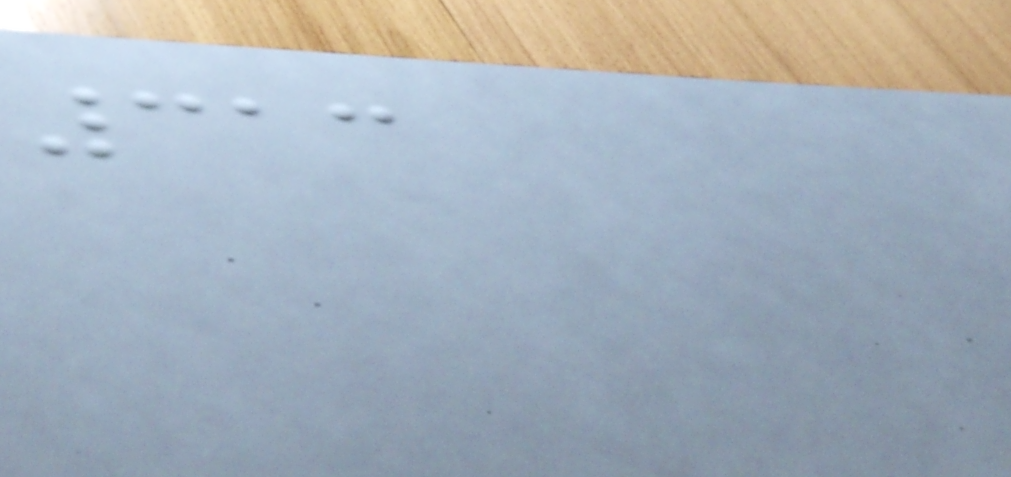313
